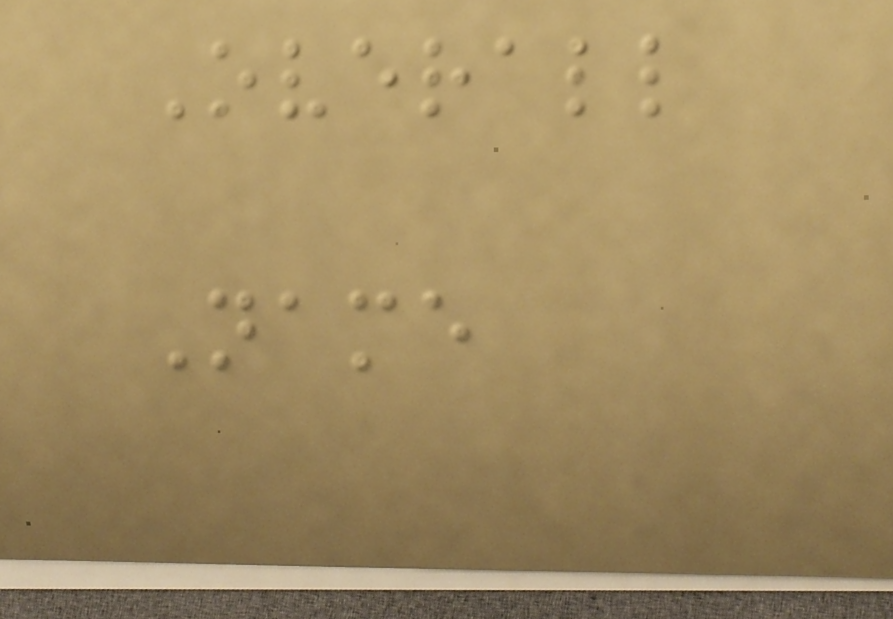Overall
Name
